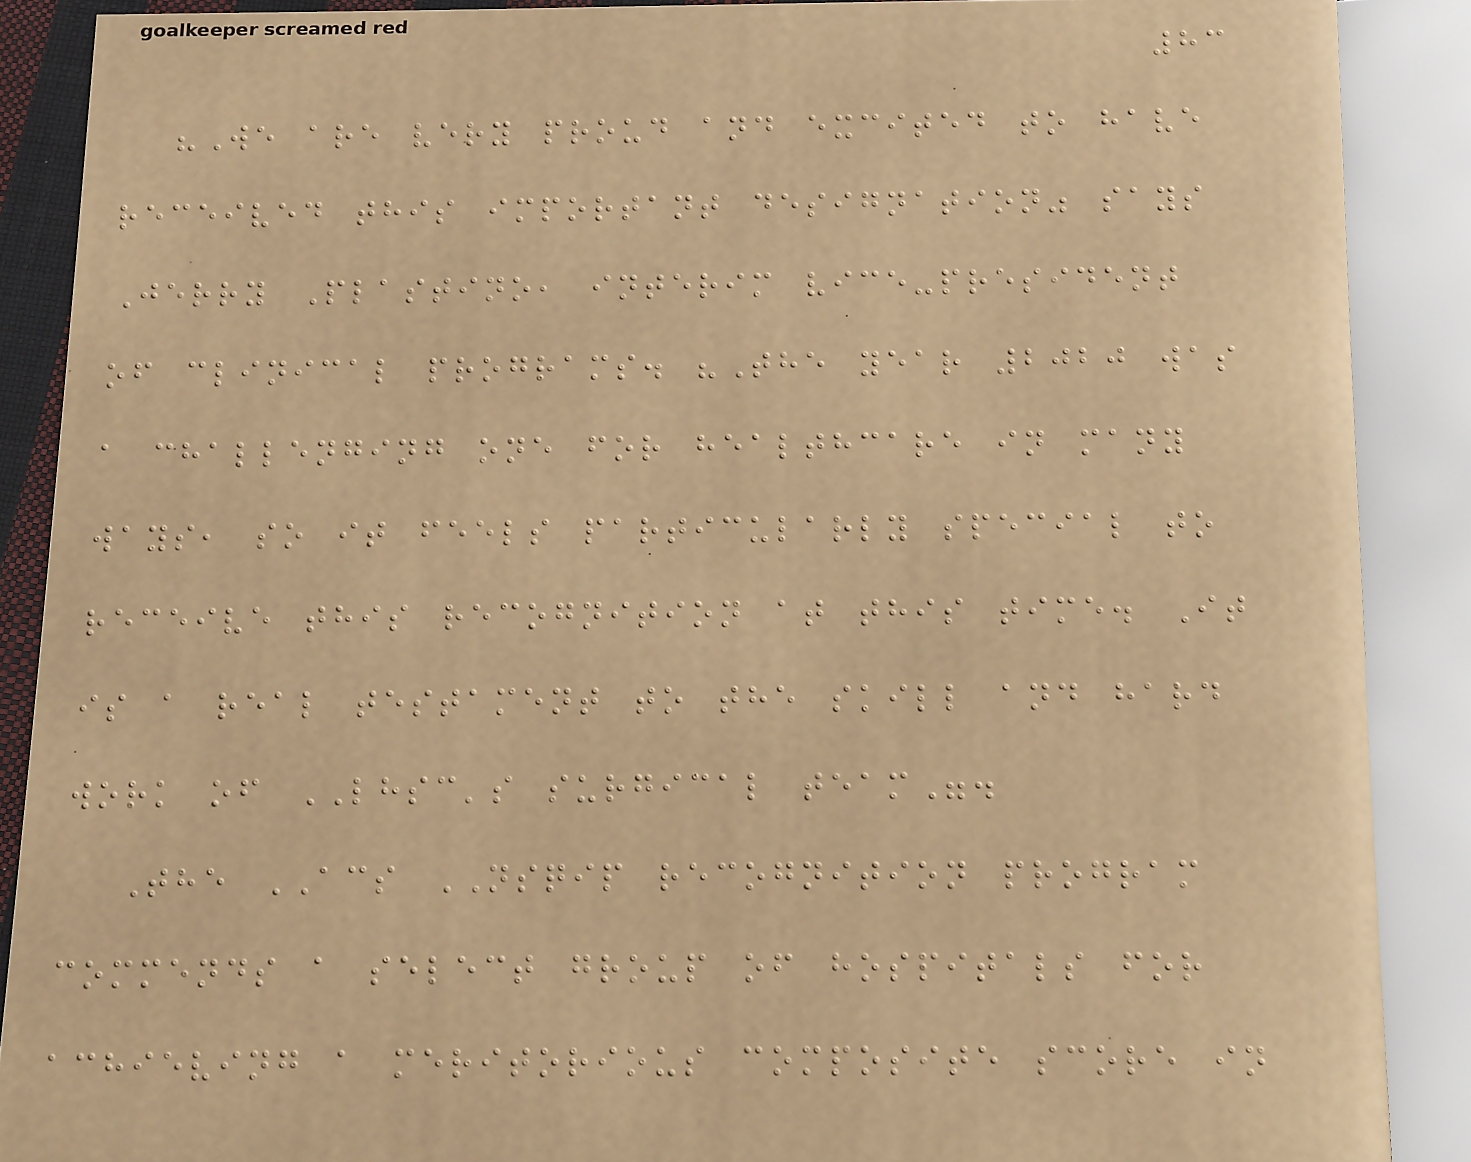83
"We are very proud and excited to have
received this important designation" says
Jerry Plastino, interim vice-president
of clinical programs. "The year 2020 was
a challenging one for healthcare in many
ways, so it feels particularly special to
receive this recognition at this time. It
is a real testament to the skill and hard
work of LHSC's surgical team".
The ACS NSQIP recognition program
commends a select group of hospitals for
achieving a meritorious composite score in
